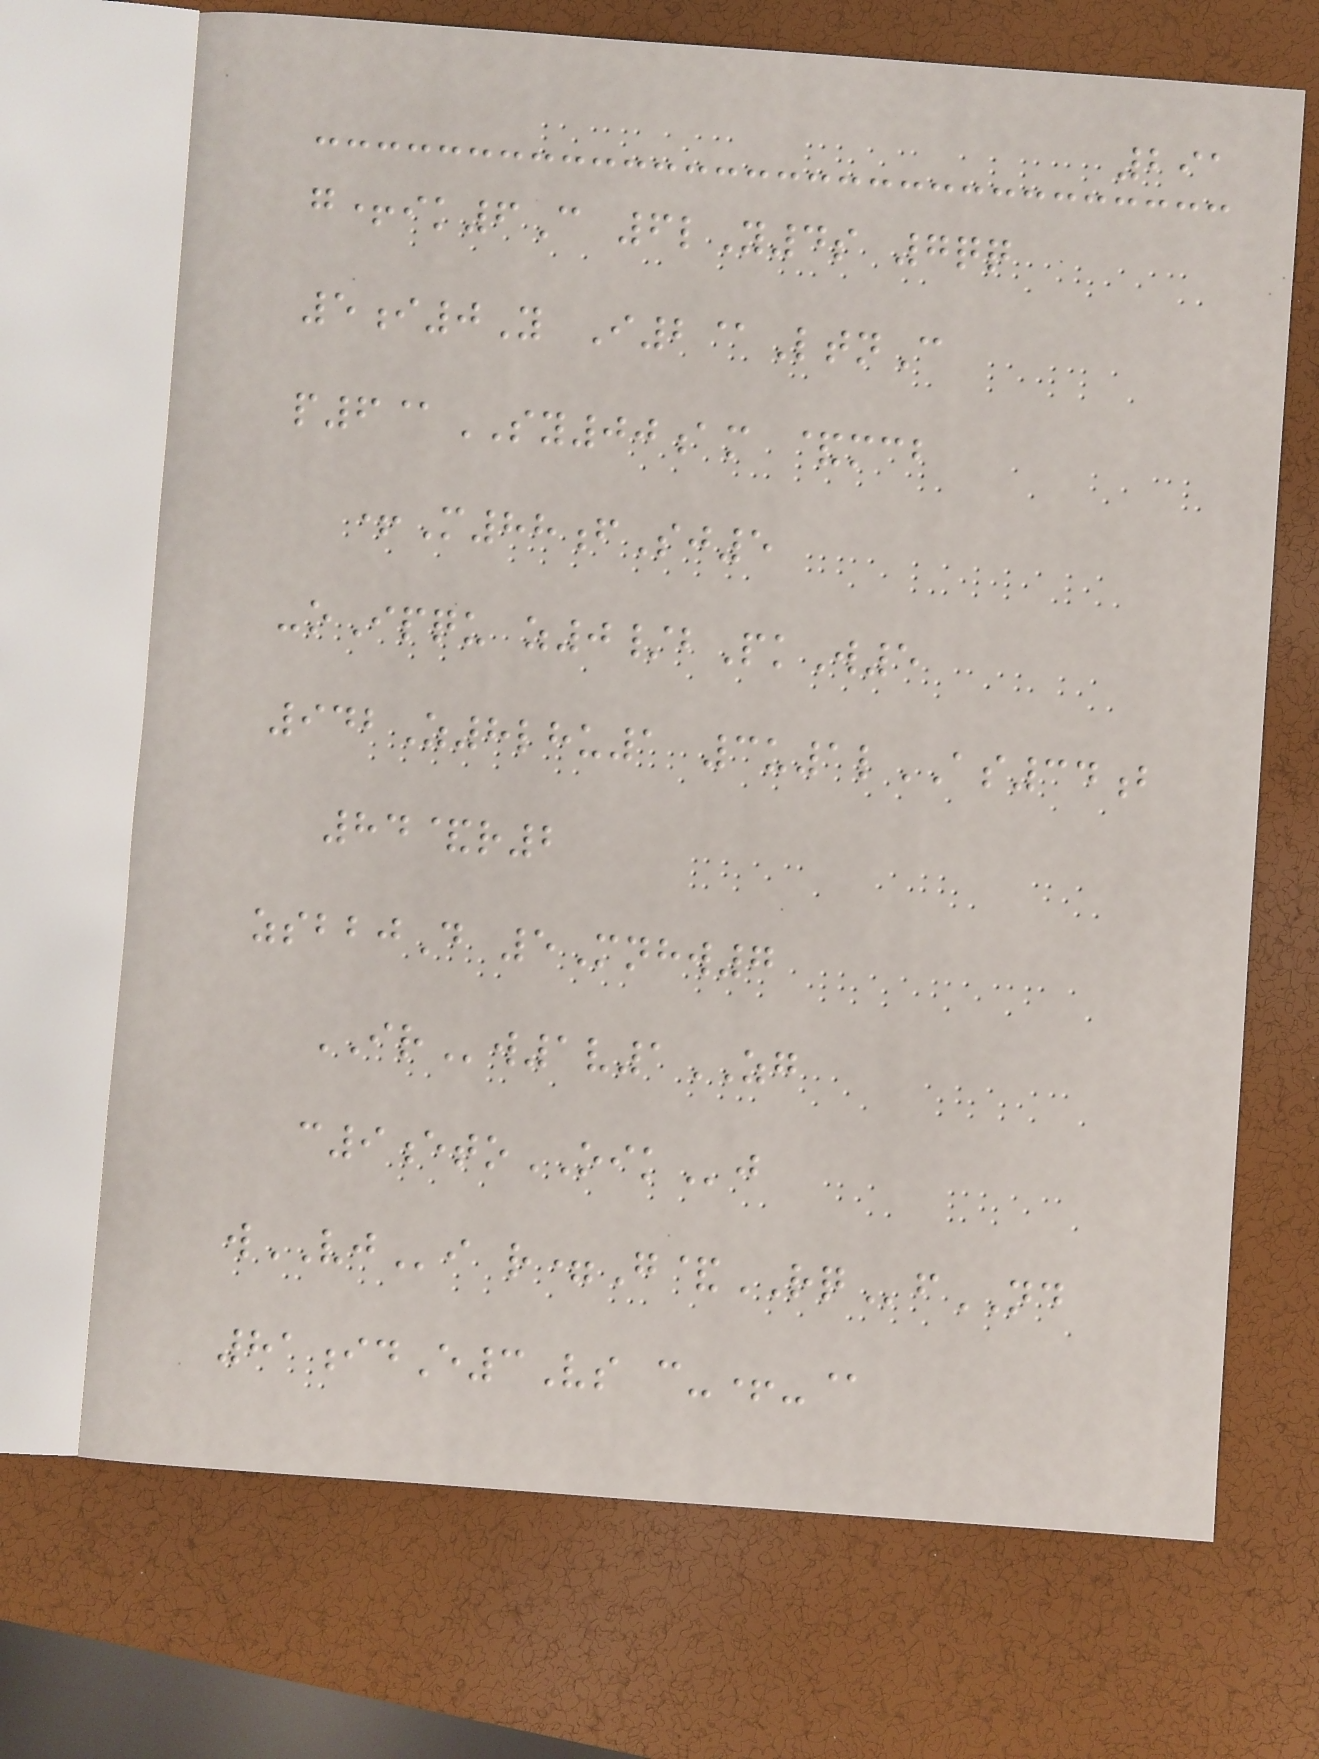291
g+ik6C 6lY4s 7qq
5i0Y I2@LtnC
p6@SY00am &mcb
+M88fSj5
-oIpqu z0/bPkW5
942Z8lhu1 3u1lAS34b
84&r2
zsbbjD 5Mnhw7
IRw1v1ZG
c9etoOIKj
wVJi r=G&RQfND
81idE3Vs c-+-@
